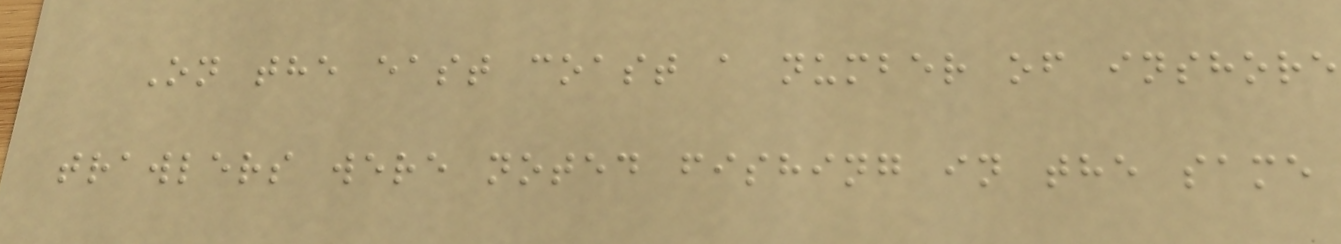On the east coast a number of inshore
trawlers were noted fishing in the same
